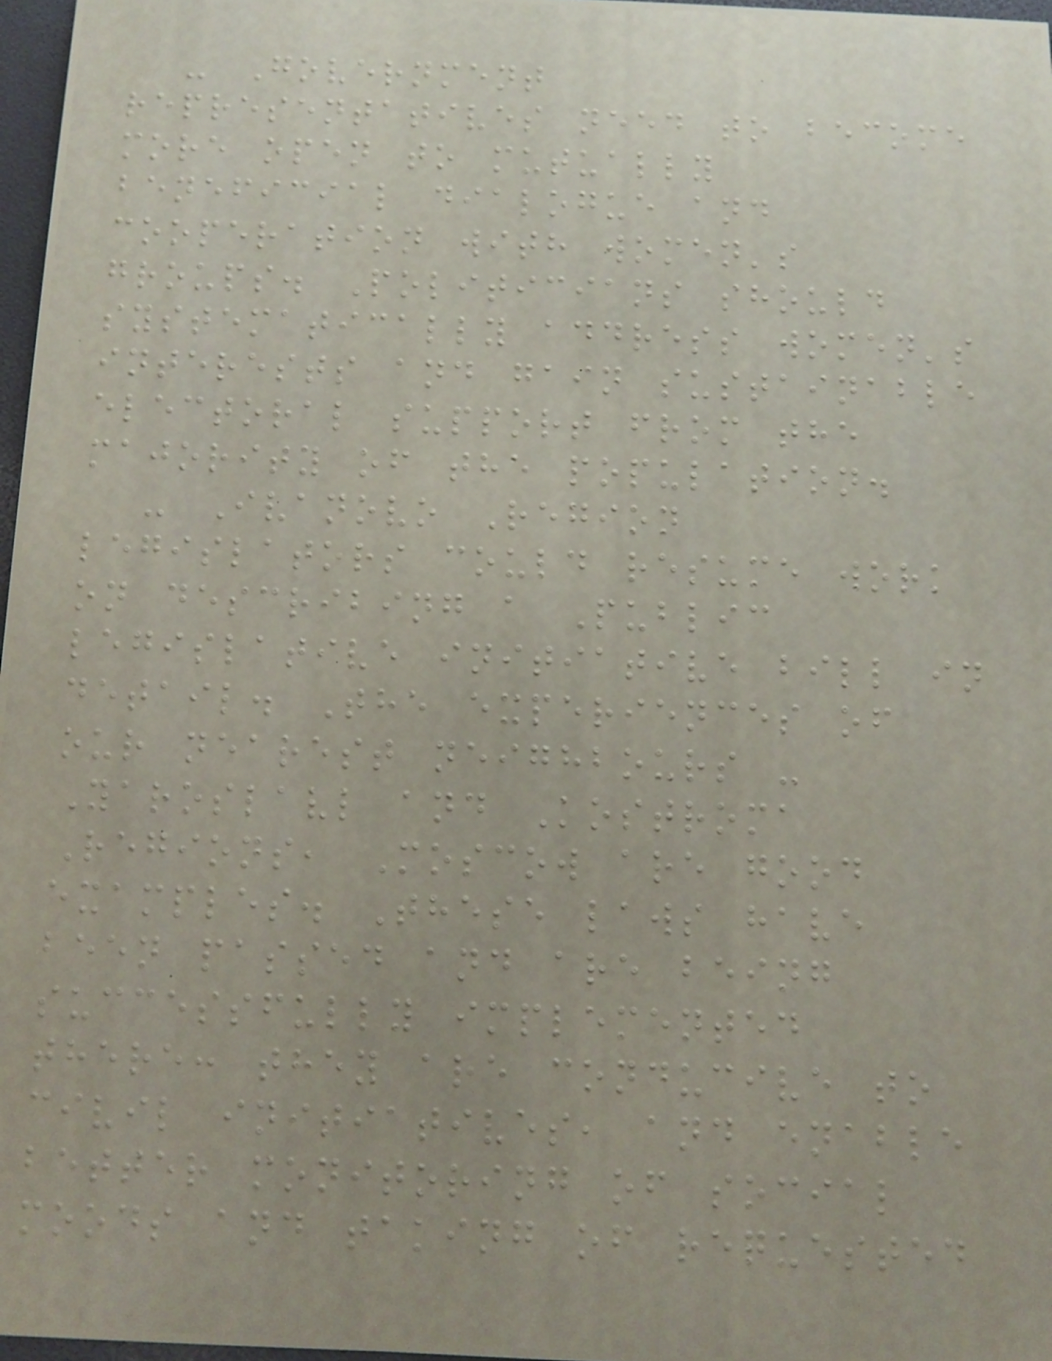- Government
representatives need to become
more open to mutually
beneficial dialogue and
cooperation with women's
groups. Politicians should
systematically address women's
interests and gain sustainable
electoral support from the
majority of the population.
- Ivanovo Region
legislators could resume work
on describing a Public
legislative initiative bill in
detail. The experiences of
our nearest neighbours -
Yaroslavl and Kostroma
Regions, Moscow are good
examples. These laws have
been passed and are being
successfully implemented
there: they are conducive to
civil initiatives, and enable
better monitoring of social
moods and taking of requested
